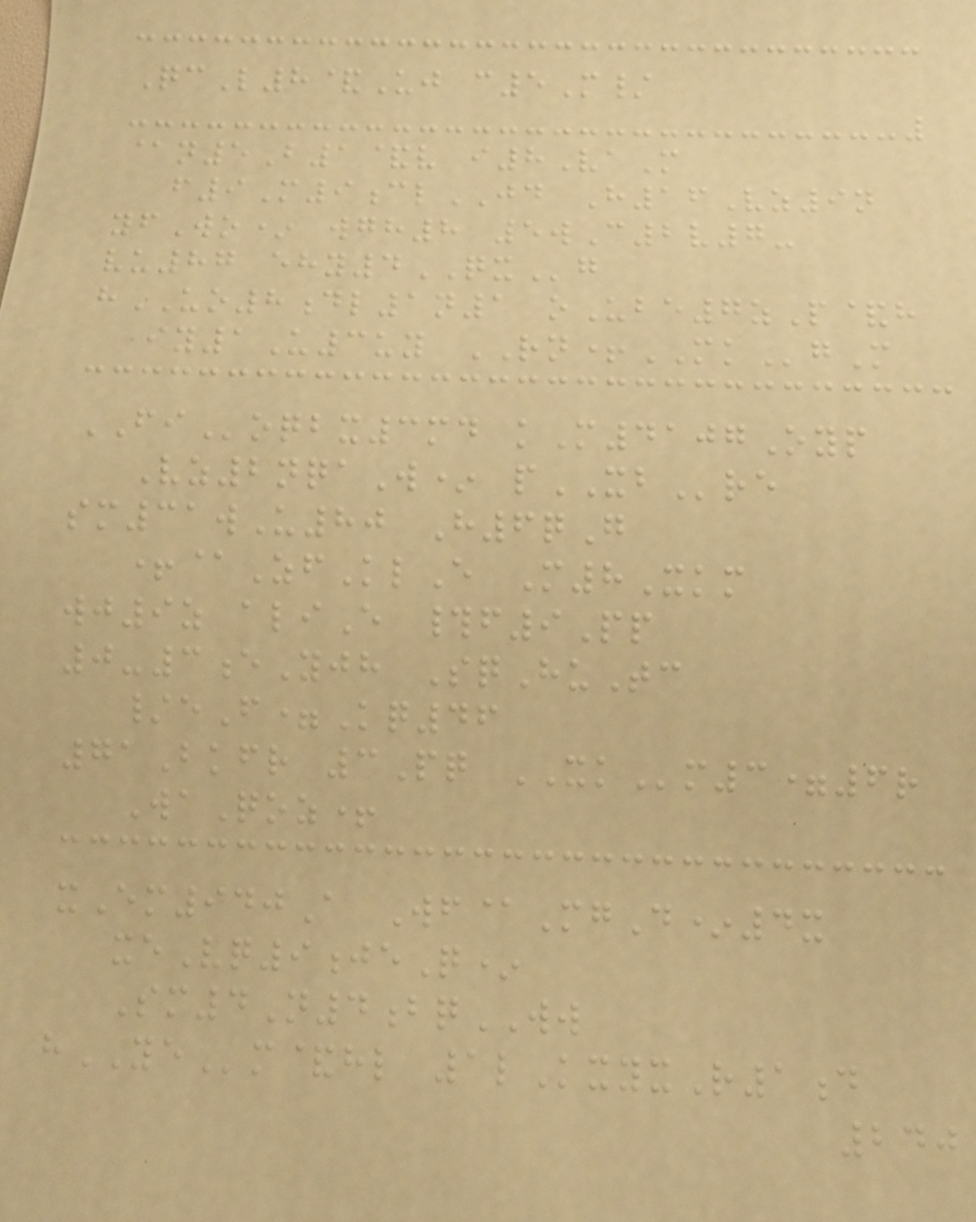QcL8&Uj c5M/
@n5B1&v i8VaM
f9M9clJD H16Vz9n
yfWo* wgh8 5wC2v7-
vu87 ehy4QXg
hUO8dl1n1 oUbe7zP&h
iy1U3uy RN+MKgM
FIoqbx3md kM4107Oyp
Vz2nqaW* pXBre
sm31wU80 H6qG
+@ZfKlE M8Xkm
wj9z aliE #f9Pp
0-3eYjh SqHuTc
/eF=Kq46
71Bkfr 3Pq XKm3=6r
WaQoz+
xEm940A Wf@MgD*4x
xeVq9jeQ*
Sm4N4bqWW
hYEm&hl 1lKxyxR1d
240
